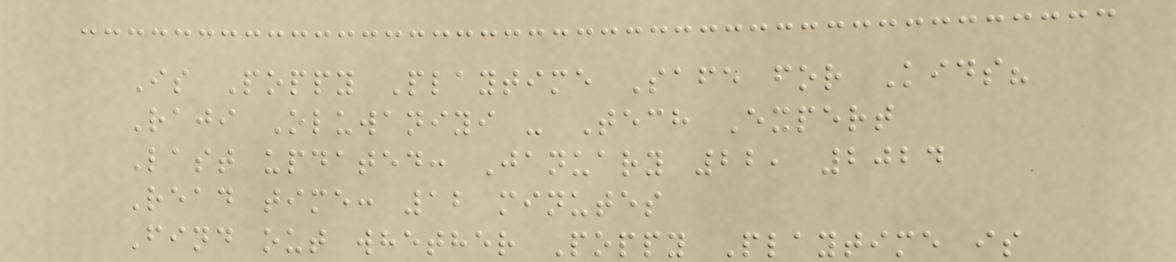Is Poppy Playtime Safe for Kids?
Raji Oluwaniyi - Tech Expert
Last updated: January 22, 2024
Read time: 12 minutes
Find out whether Poppy Playtime is
